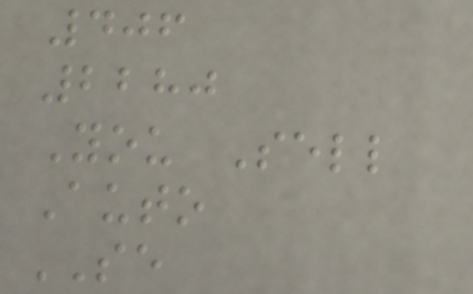406
2280
You Sell
Auto
SE
